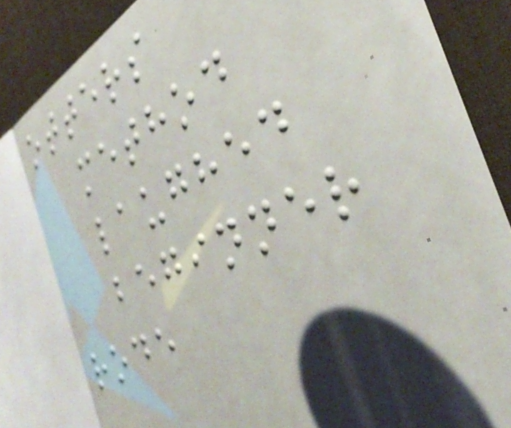otters
method
laughed
beginner
rode
